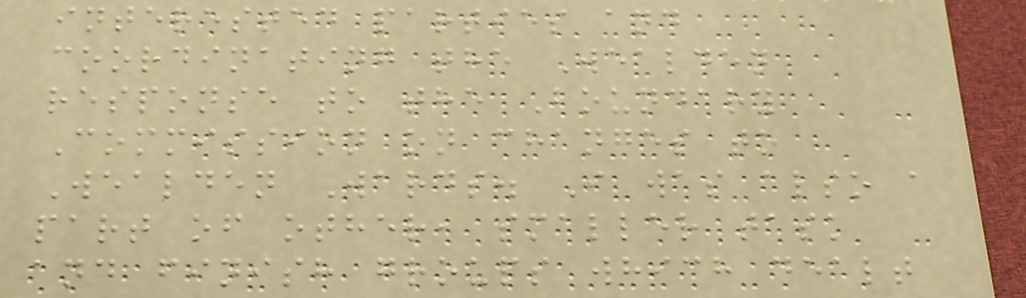interested parties and
coordinating the Wealden
response to the Boundary
Commission on changes to
Wealden Wards. I was also a
part of other, smaller task
and finish groups which dealt
